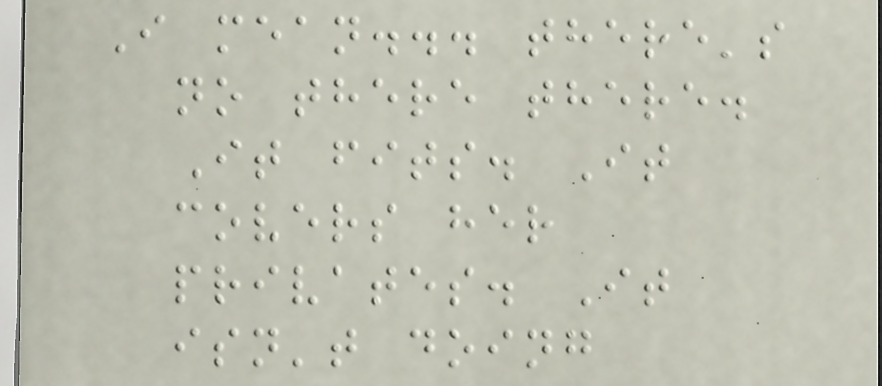I mean... there's
no there there.
It fits. It
covers her
privates. It
isn't doing
